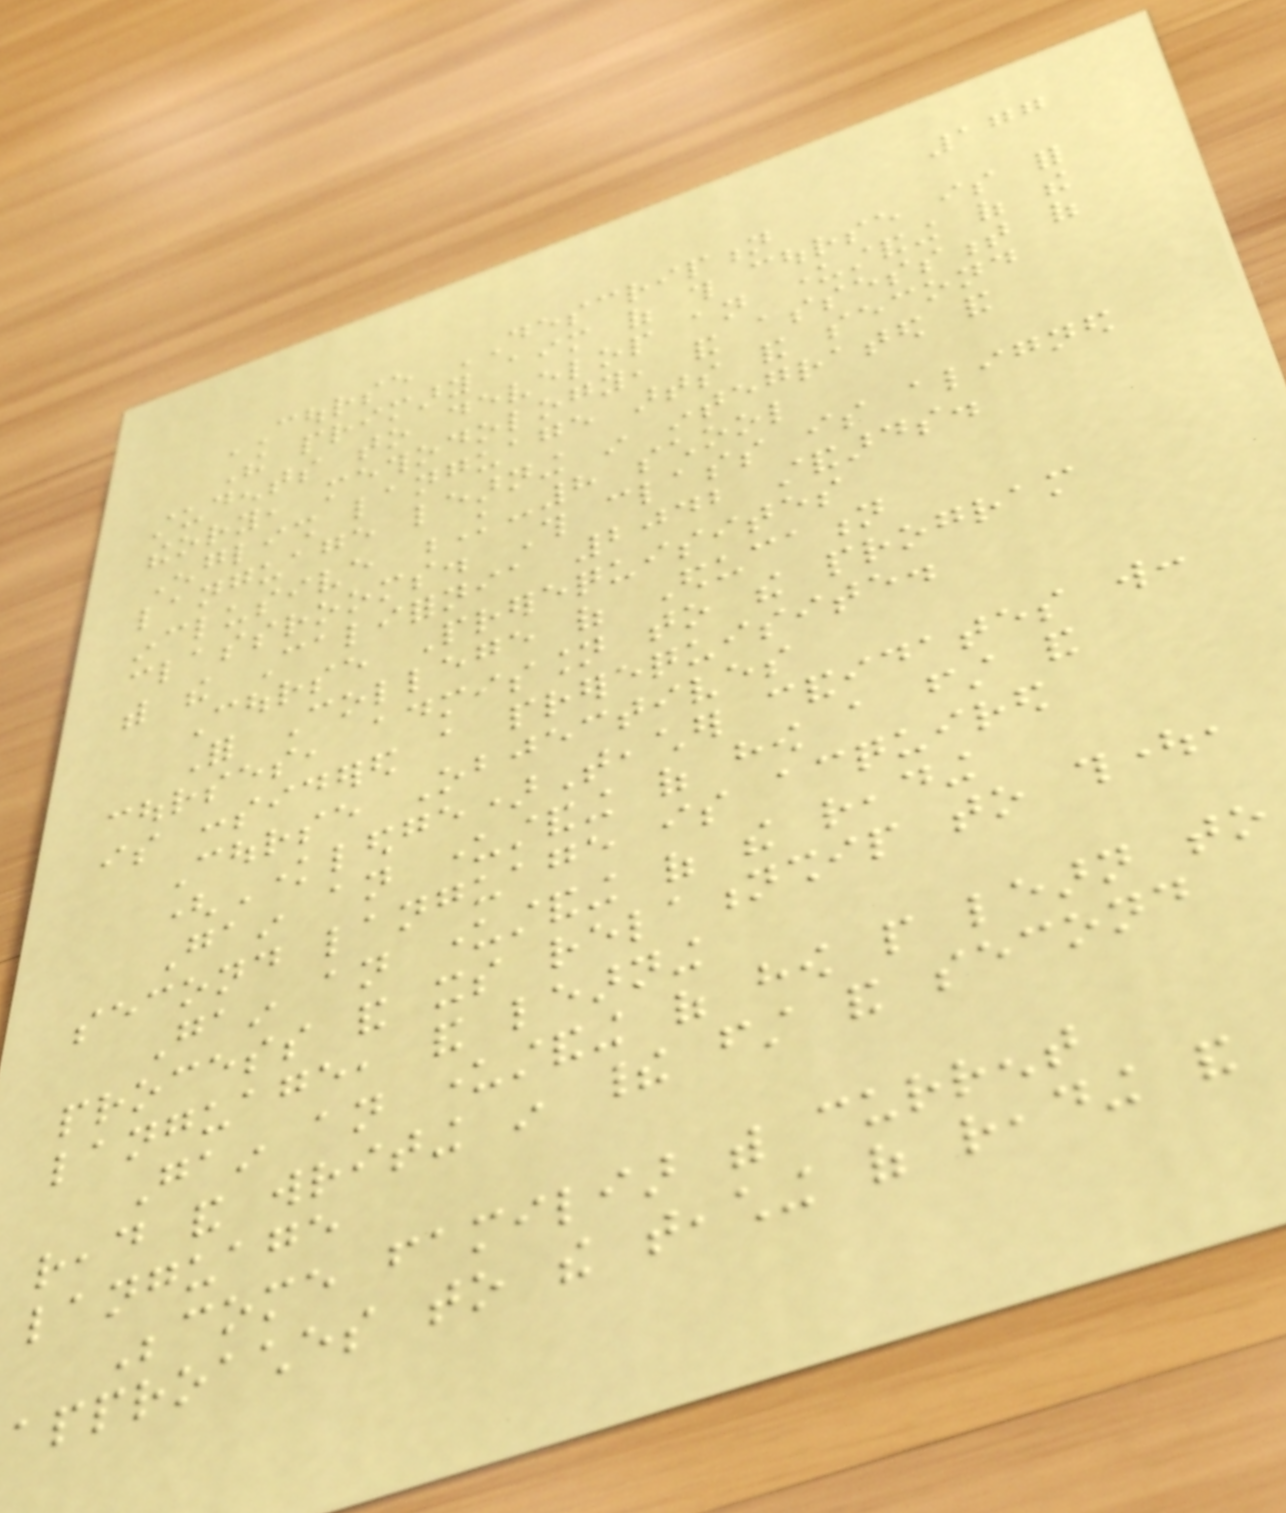177
COURSE DESCRIPTION
The primary aim of this course is for
students to develop an understanding of the
theory, methodology, and assessment of
English language arts and second
language learning in integrated and
inclusive K-8 school
classrooms. This class is aligned
with the California 2042 standards.
Course Prerequisites
For College of Education
courses, admission to the program
is considered a prerequisite.
Course Objectives
(Knowledge)Teacher candidates will:
Gain an understanding of how a first and
second language is acquired
Gain an understanding of the reading
process and its relationship to thought,
language, and learning
Gain an understanding of how people learn to
read and writing in their first and second
language
Become familiar with current
approaches to the teaching of reading and
